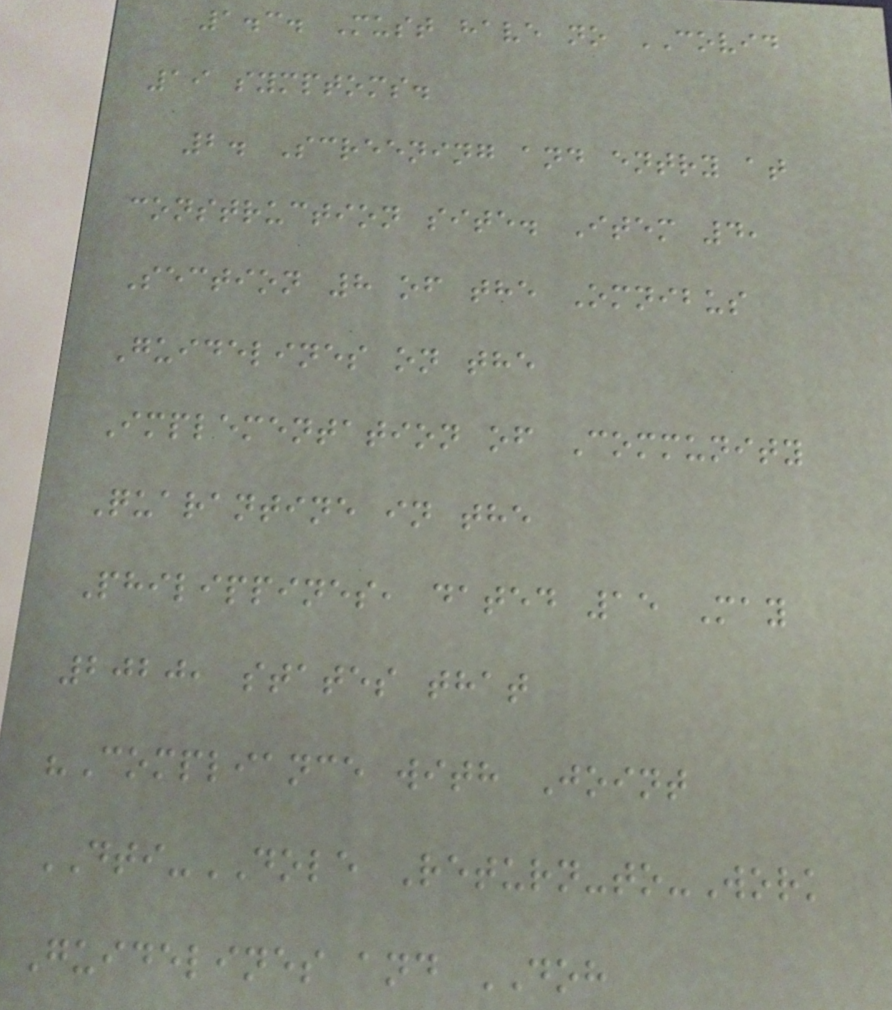1.3. Must have no COVID
19 symptoms.
2. Screening and entry at
construction site. Item 4,
Section 8 of the Omnibus
Guidelines on the
Implementation of Community
Quarantine in the
Philippines, dated 15 May
2020, states that
"Compliance with Joint
DTI-DOLE Return-to-Work
Guidelines and DOH
